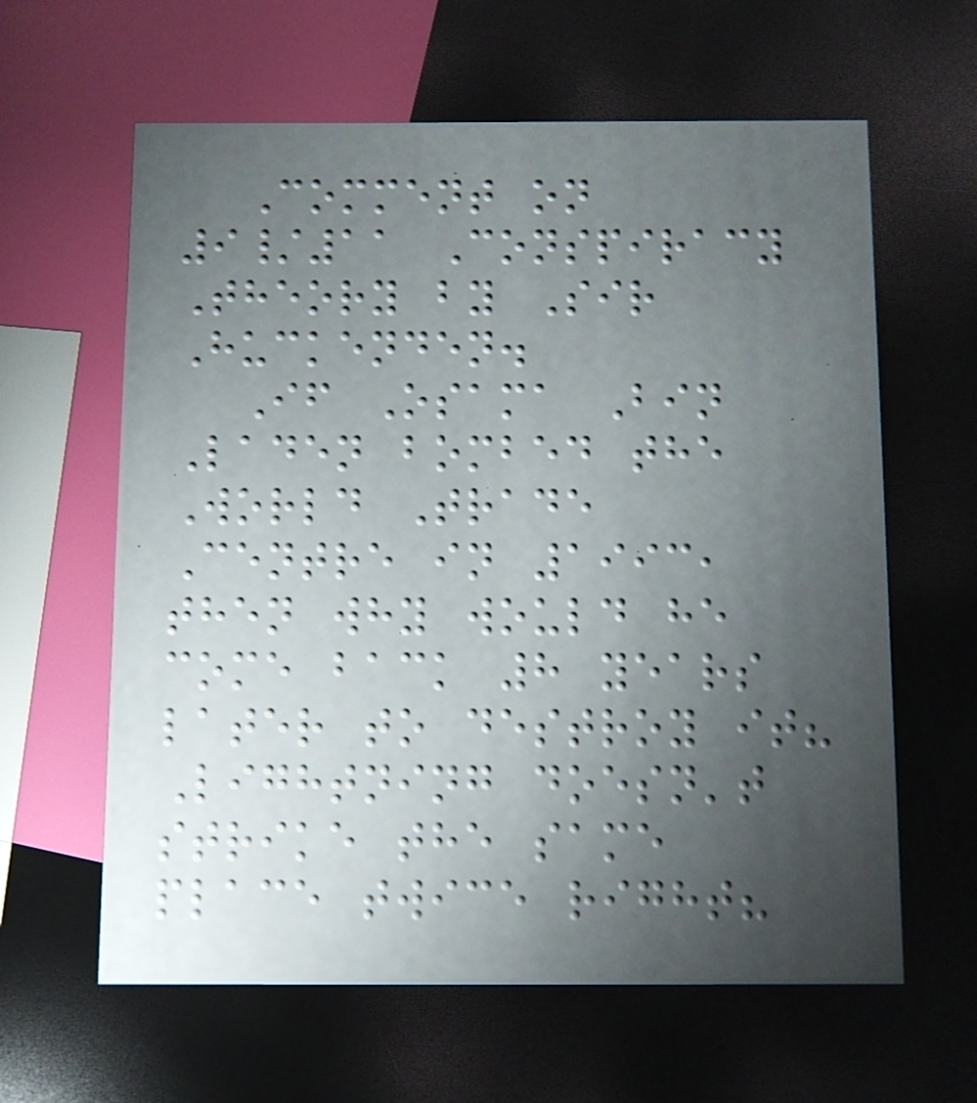Comment on
9/11 Conspiracy
Theory by Sir
Huckenden.
If Osama Bin
Laden bombed the
World Trade
Centre in 1993,
then why would he
come back 8 years
later to destroy it?
Lightning doesn't
strike the same
place twice right?
